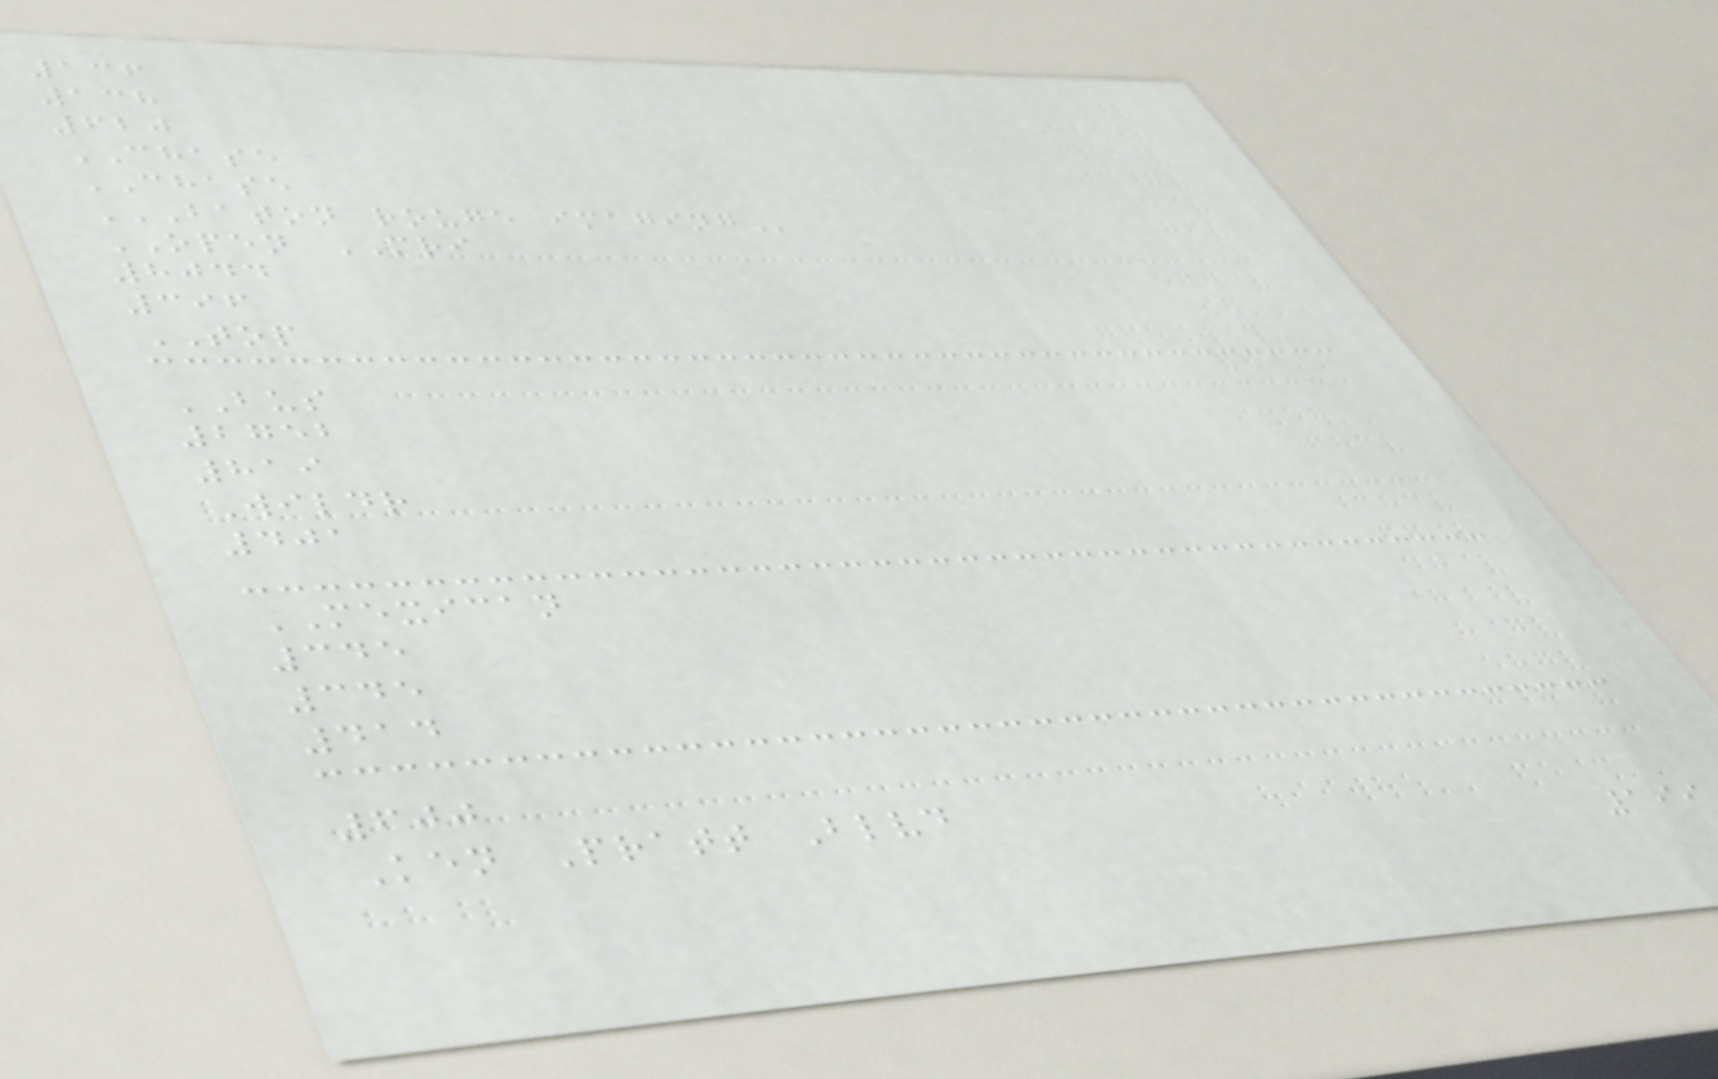136
138
620
CHASE
CHASE
BATON ROUGE IMAGING
OPEN MRI
8044
396
TOP
BUS
2752
819
Wildr
401
MEXICAN
345
345
414
600
Ken Pratt Blvd
199
